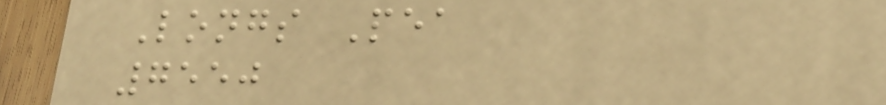Longs Pea
7550
